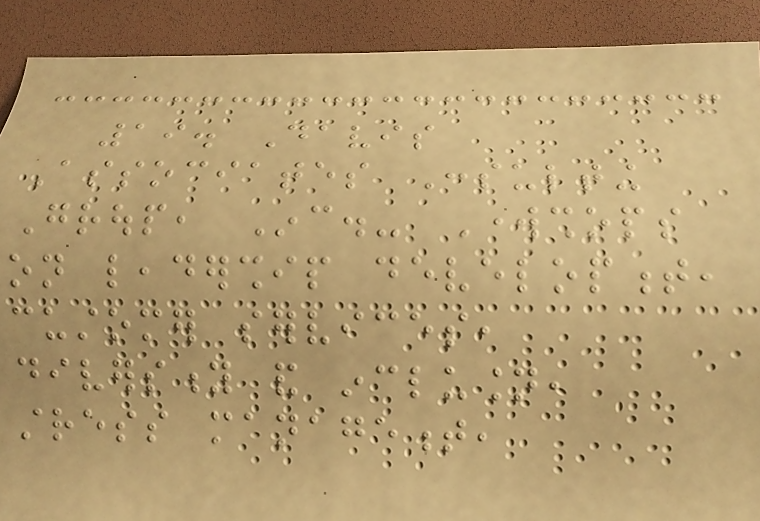19. Davis
Associates Consulting
Group, Inc.- Workshops
on leadership development,
customer services,
diversity and inclusion,
stress management,
